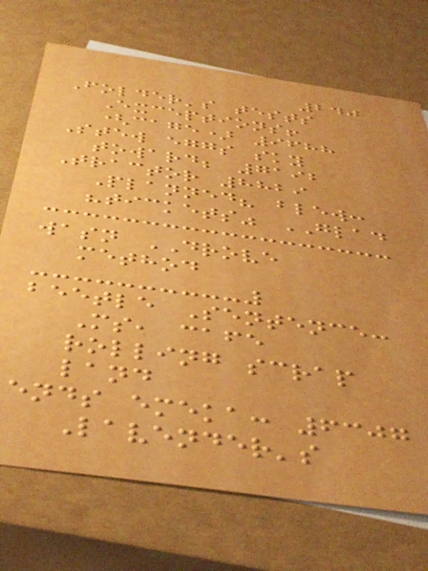240
Folder's tests
Exceptions!
(cage) 9688
Stew eggs sky
toward; 7192
Tractor 8829
Planned? blew:
"tickets" GLAD
wasn DROVE
method
beetle Sentence:
Ms, cafe
rolling scrap
land
ends emeka: 6307
Lavender's
